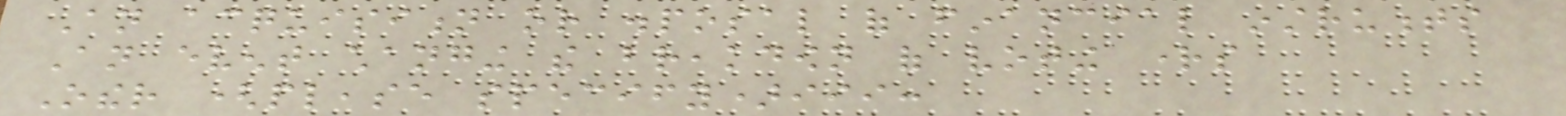An acquisition or disposal of financial instruments
An event changing the breakdown of voting rights
Other (please specify)iii:
